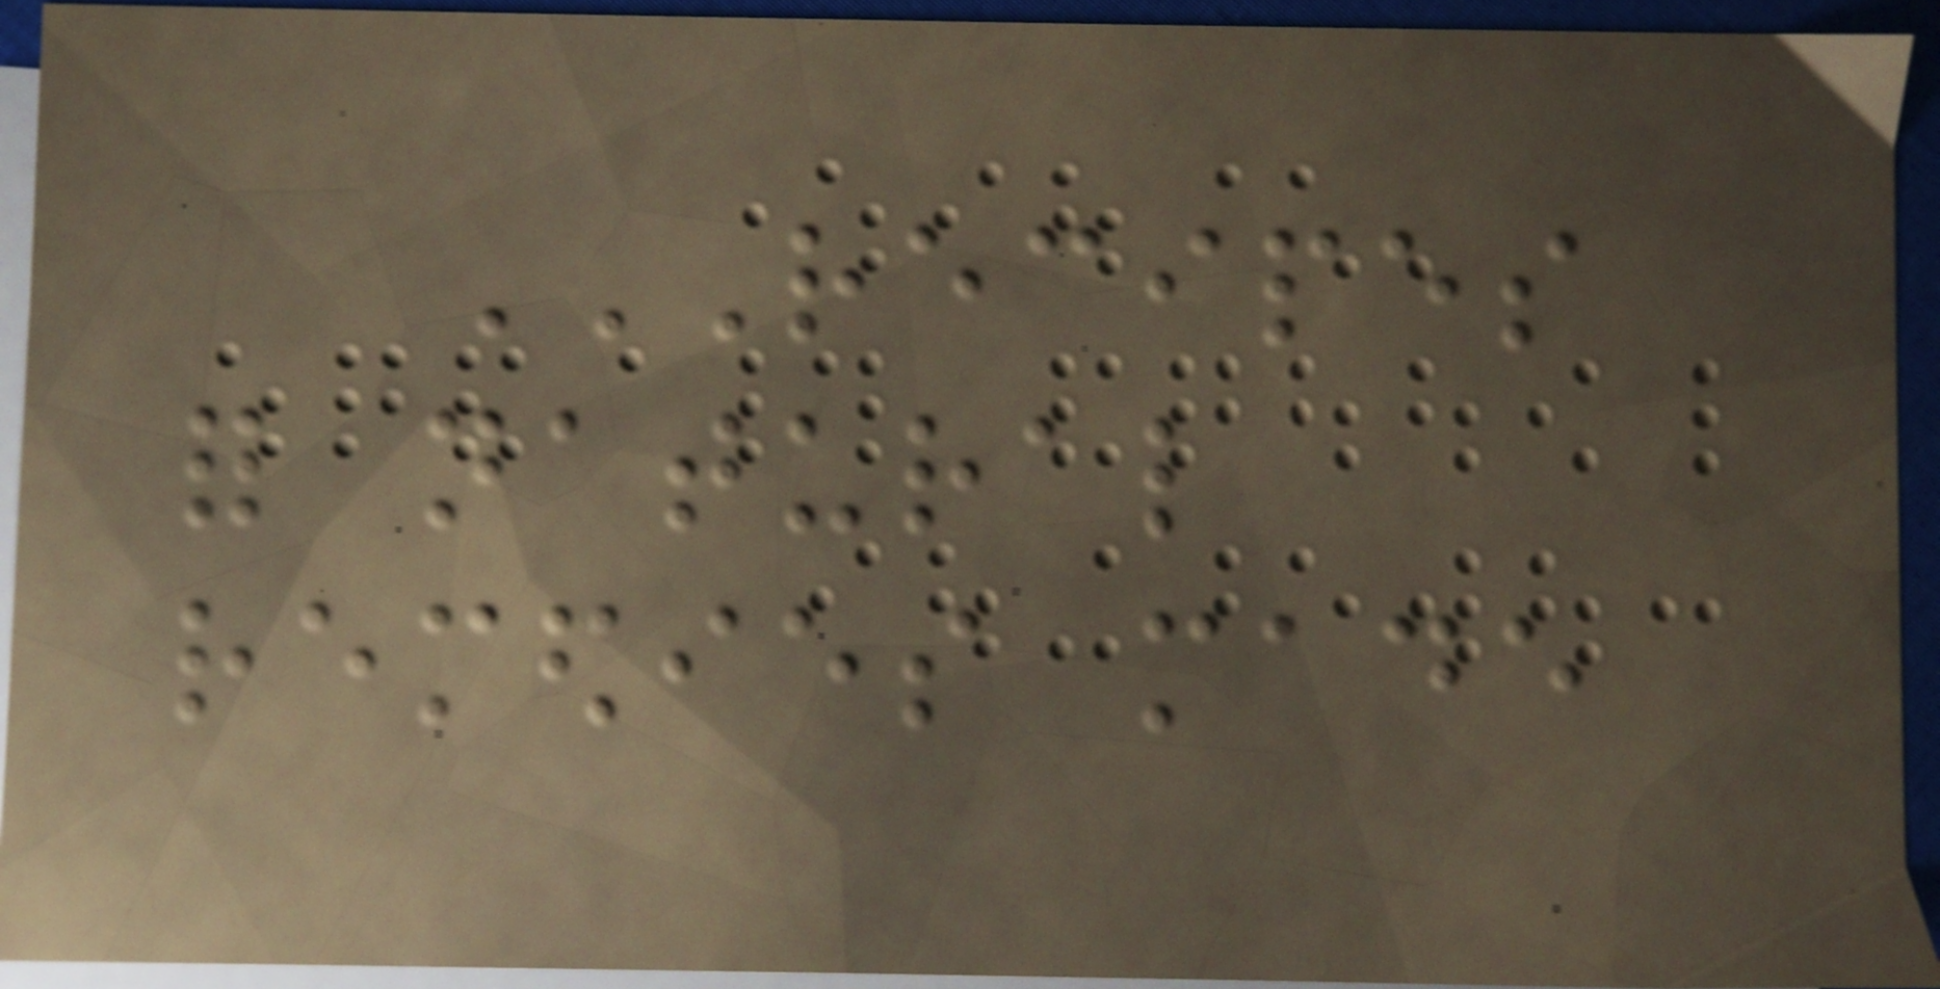RECIPES
FOR NATURAL
REMEDIES MADE
